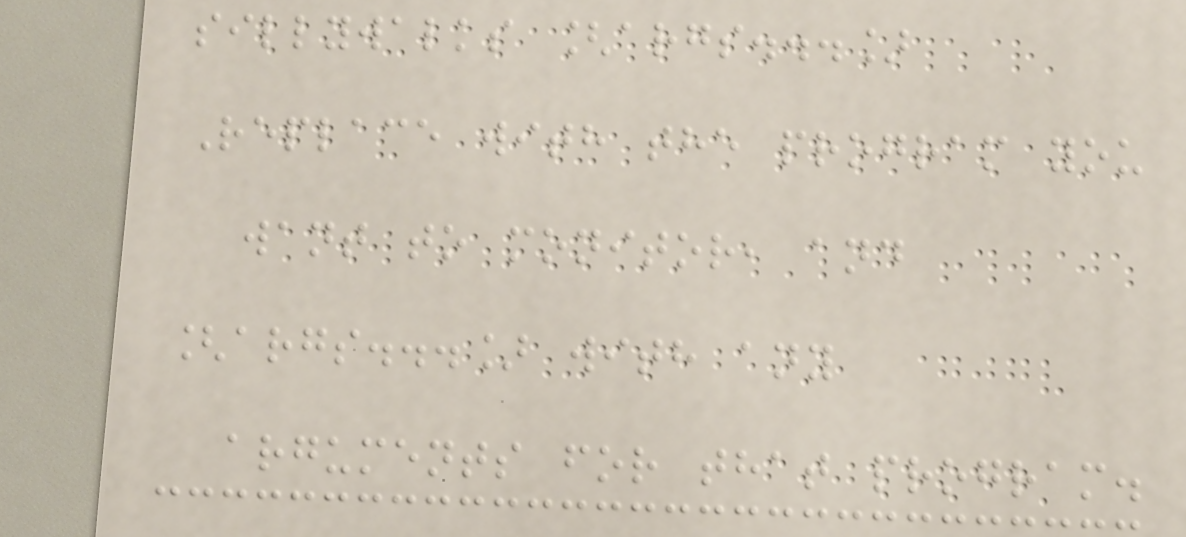sillywalks [args...]
Replace with the program you
want to monitor, and
[args...] with any
arguments for that program.
